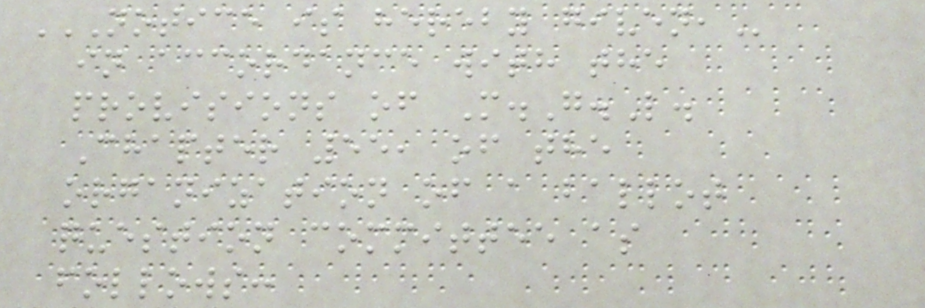NOTICE IS HEREBY GIVEN,
in accordance with the
provisions of M.G.L.
Chapter 55, of the
organization of a ballot
question committee as
follows:
